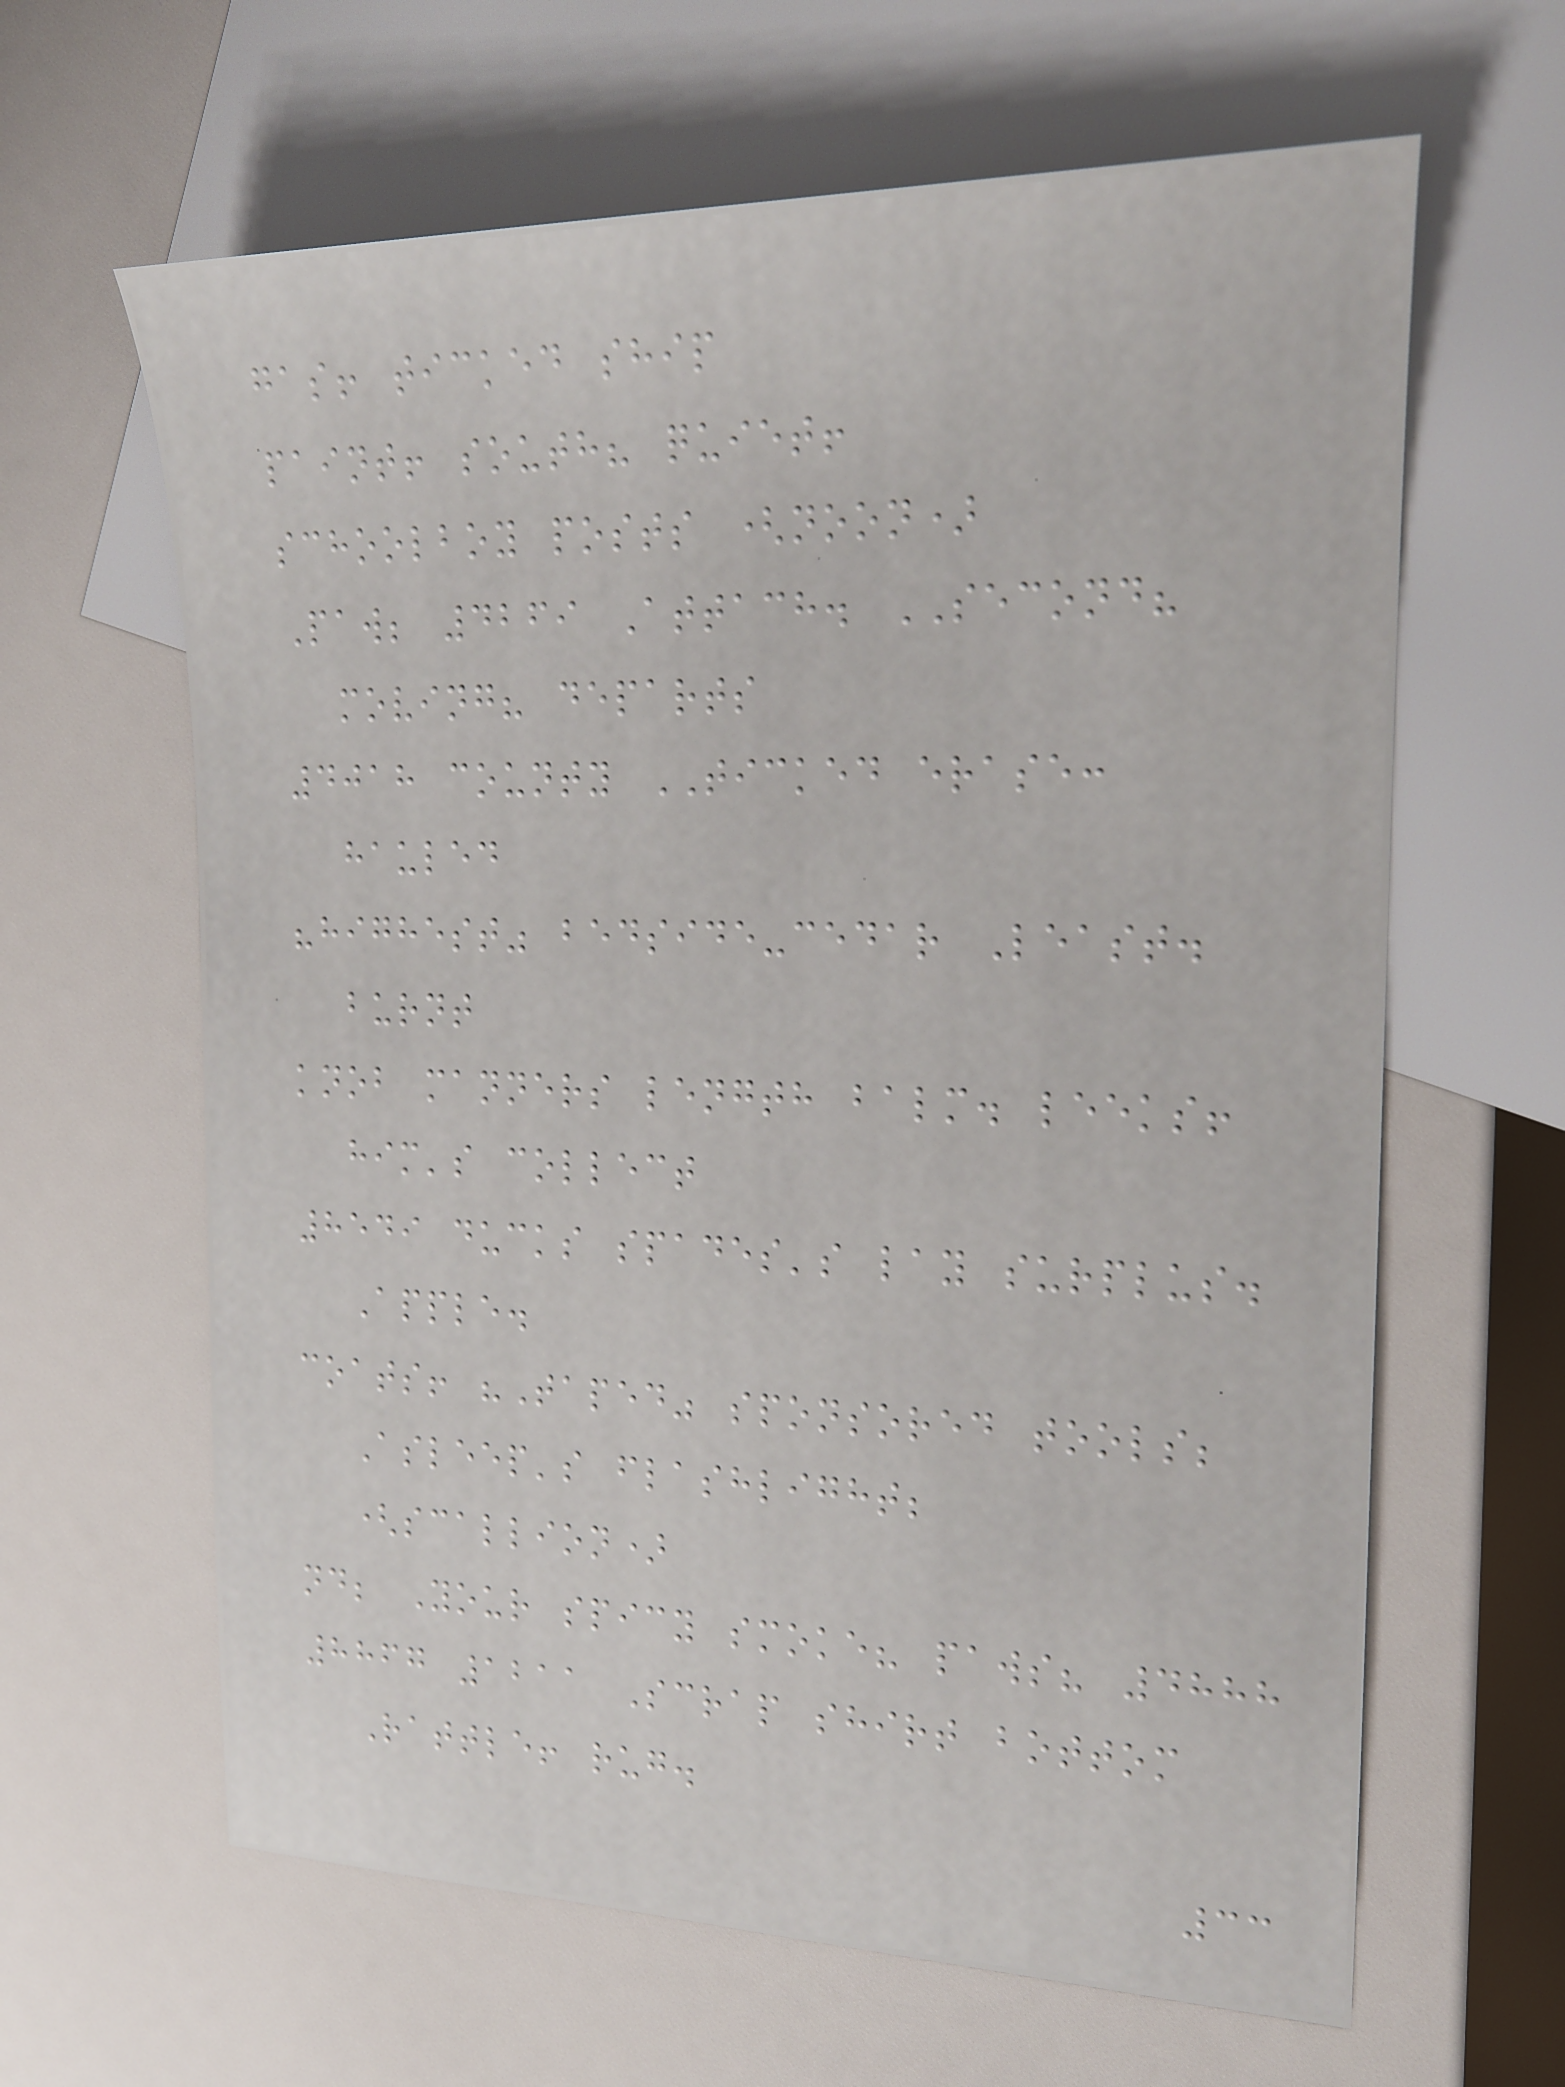gas! ticked ship
paint! south? quiet!
schoolboy posts (noon)
Paw; 4269 Attach. SECOND?
moving? departs
4018 county TICKED erase:
hauled
"highest" bedside-cedar Least.
burnt
knob manners length balm. leeks!
him's collect
8549 ducks spades's lay surplus.
Apple.
coats! "Taped" sponsored tools;
Asleep's flashlight;
(scallion)
nd; Your spicy smoke? paws? 4888
8867 1211 Scrap shirt bottom
Rattle! rug.
33
